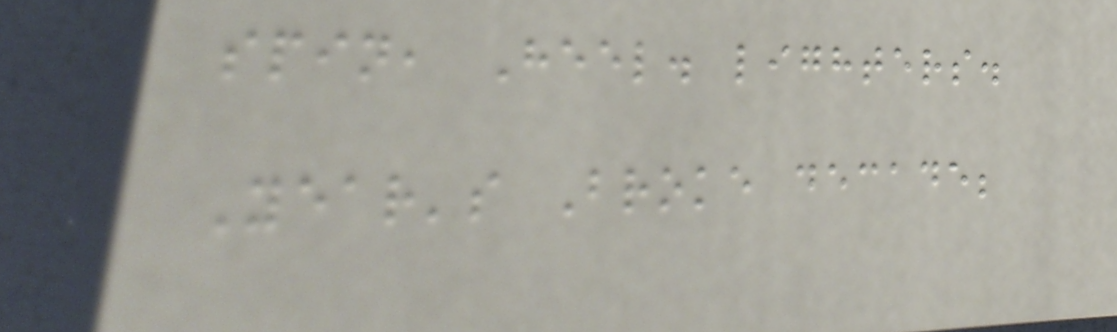spin, Heel. lighters.
Year's Broke decade;
